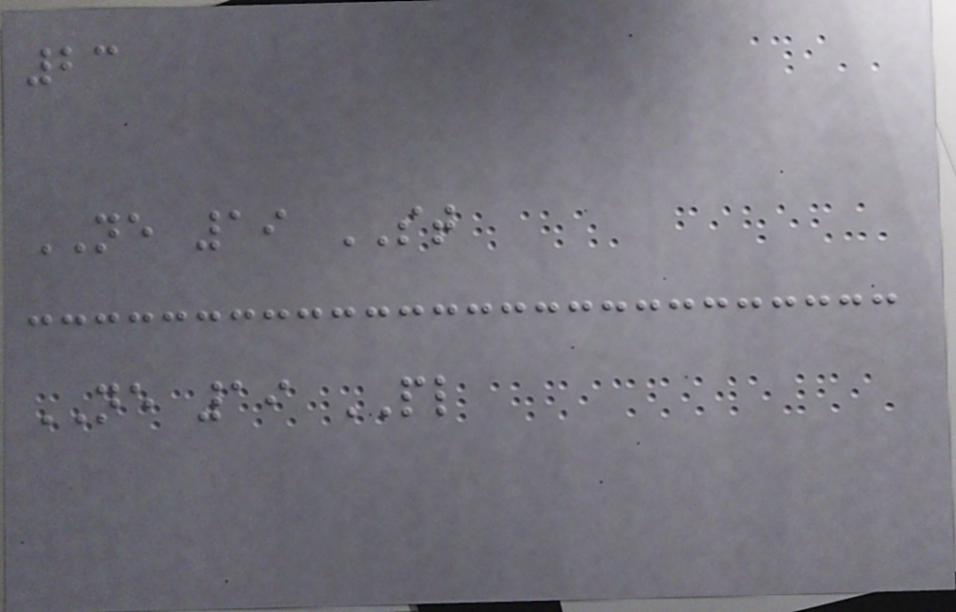23
NE 19 ST
NE 19 PL
